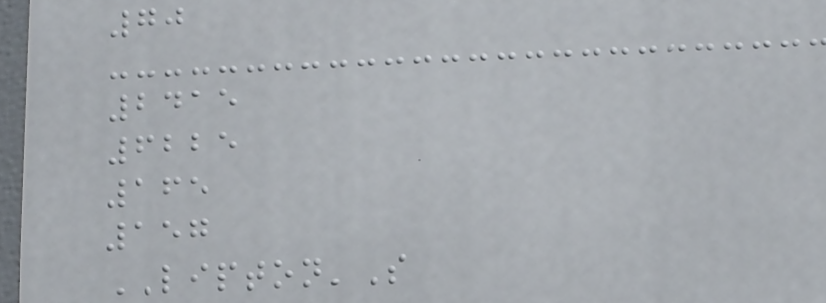70
2415
6225
165
157
LIPTON'S
